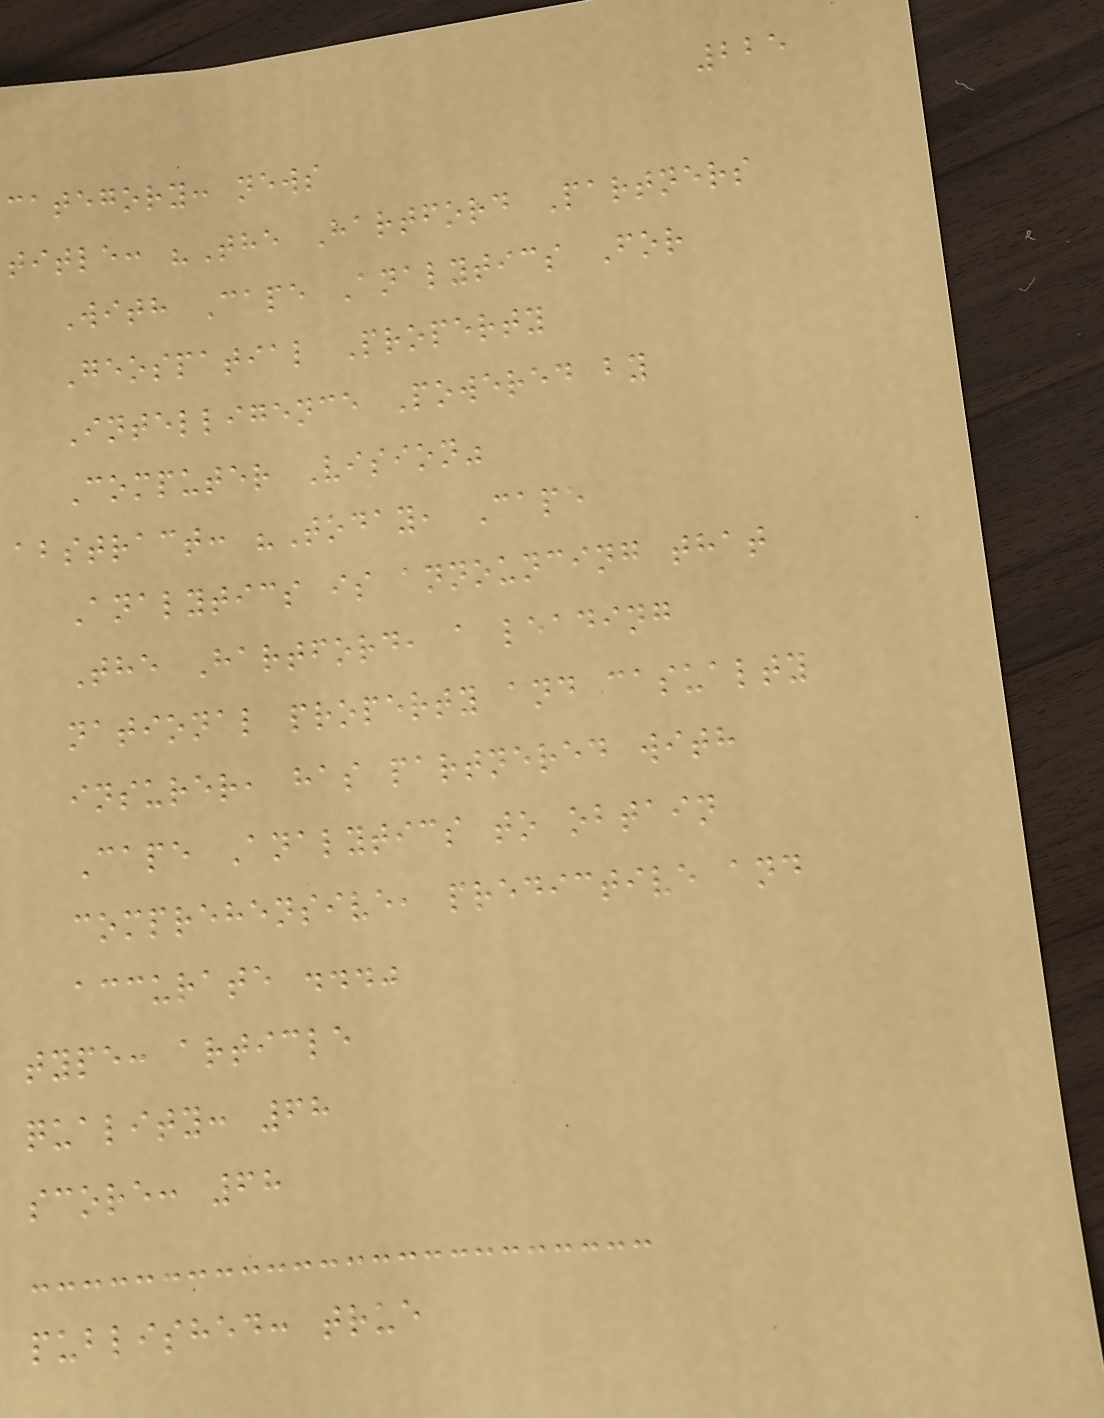225
category: news
title: "The Hartford Partners
With Cape Analytics For
Geospatial Property
Intelligence Powered by
Computer Vision"
abstract: "Today, Cape
Analytics is announcing that
The Hartford, a leading
national property and casualty
insurer, has partnered with
Cape Analytics to obtain
comprehensive, predictive and
accurate ..."
type: article
quality: 68
score: 68
published: true
